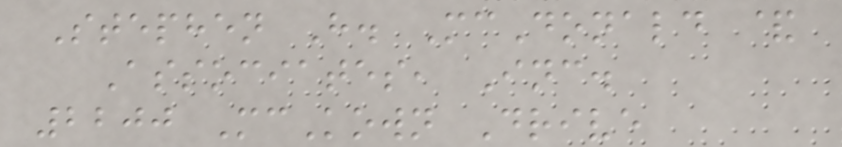Stephen H. McDonald &
Associates, Inc.
2200 McKown Drive
